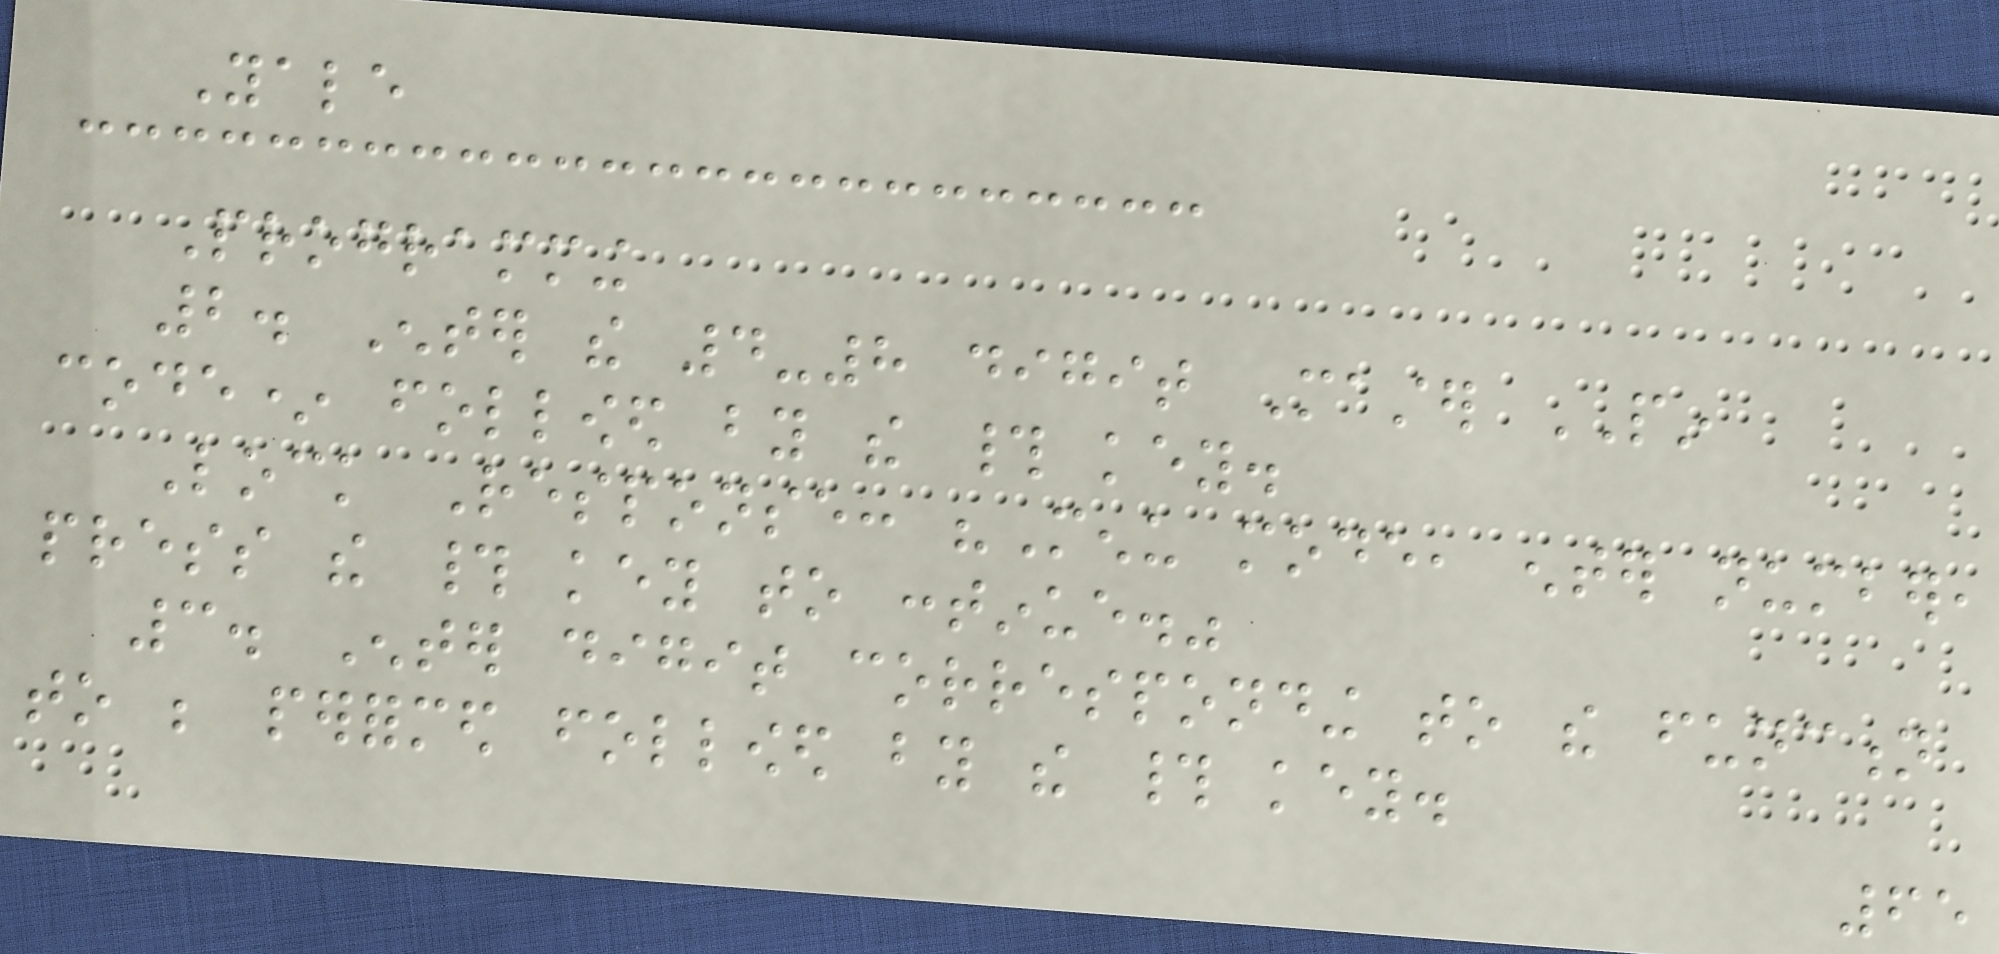Yale
Programming
2. Enter the 4-8 digit Master PIN
code* followed by the # key.
Lock Response: "Menu mode, enter number,
press the # key to continue."
3. Enter digit corresponding to the function
to be performed followed by the # key.
65
